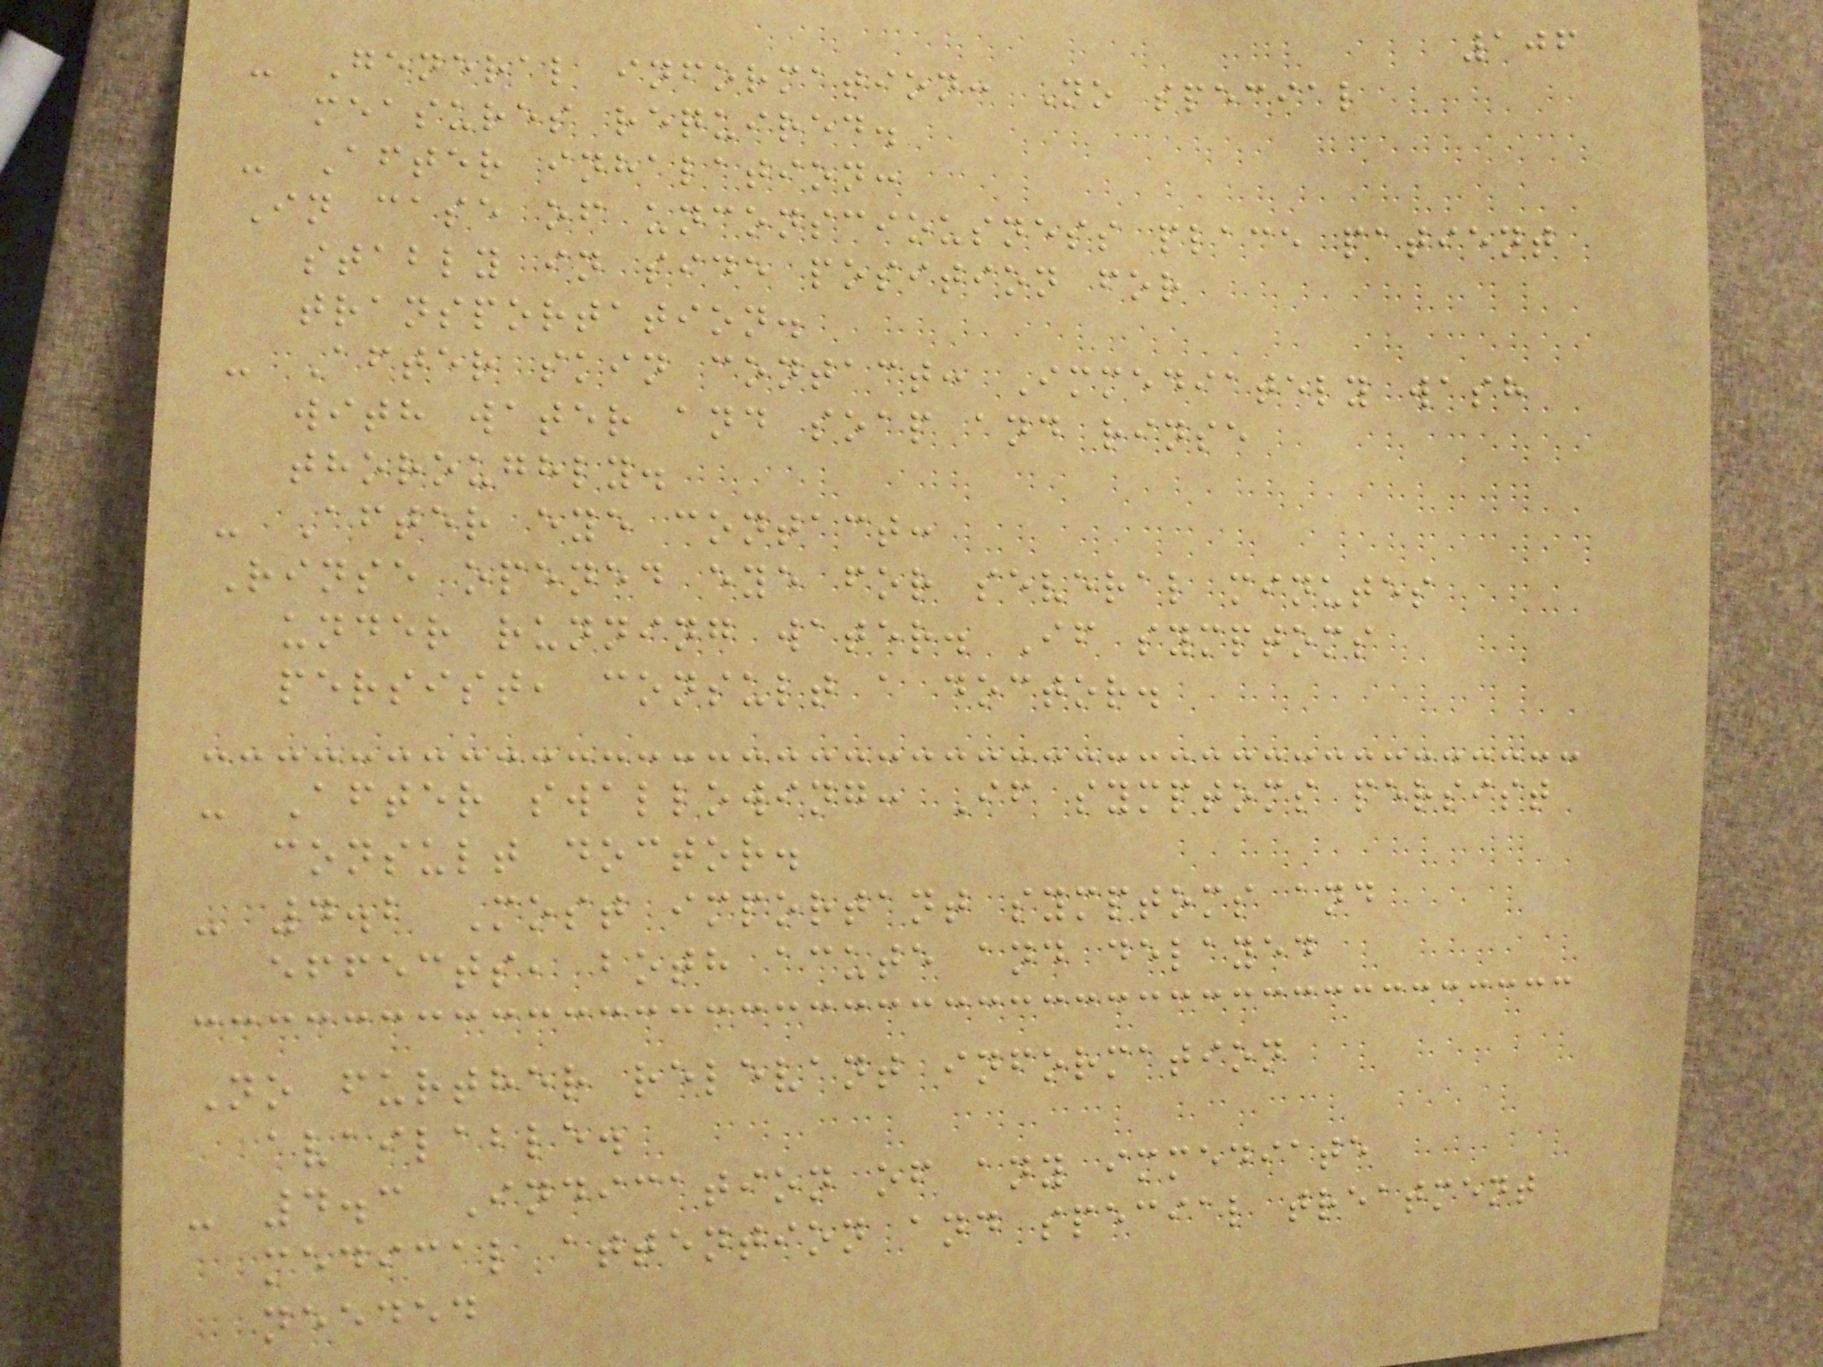106
- General information: No special
measures required.
- After inhalation:
In case of unconsciousness place patient
stably in side position for
transportation.
- After skin contact: Immediately wash
with water and soap and rinse
thoroughly.
- After eye contact:
Rinse opened eye for several minutes
under running water. If symptoms
persist, consult a doctor.
- After swallowing: If symptoms persist
consult doctor.
- 4.2 Most important symptoms and
effects, both acute and delayed
No further relevant information
available.
- 4.3 Indication of any immediate
medical attention and special treatment
needed
